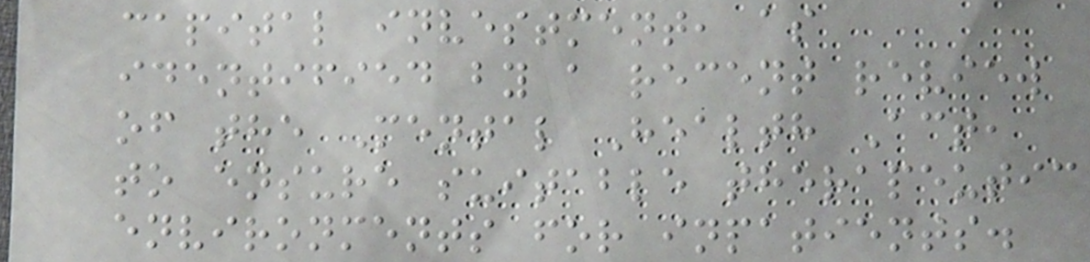capital investment, as
identified by a recent review
of the Mental Health Act,
to ensure suitable therapeutic
environments for inpatients.
